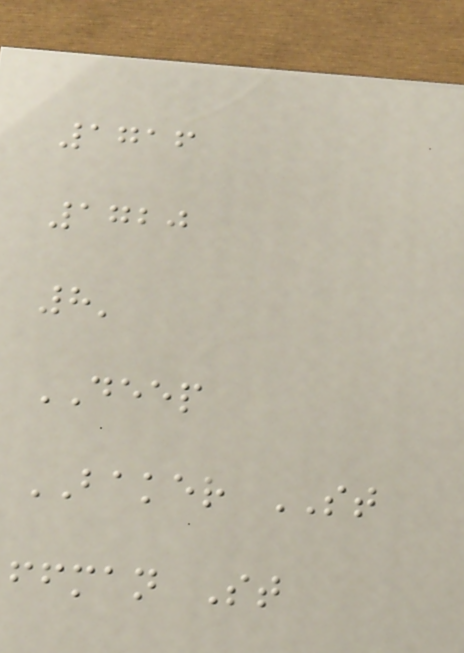1716
1720
8'
DEEP
BAKER ST
ffman St
